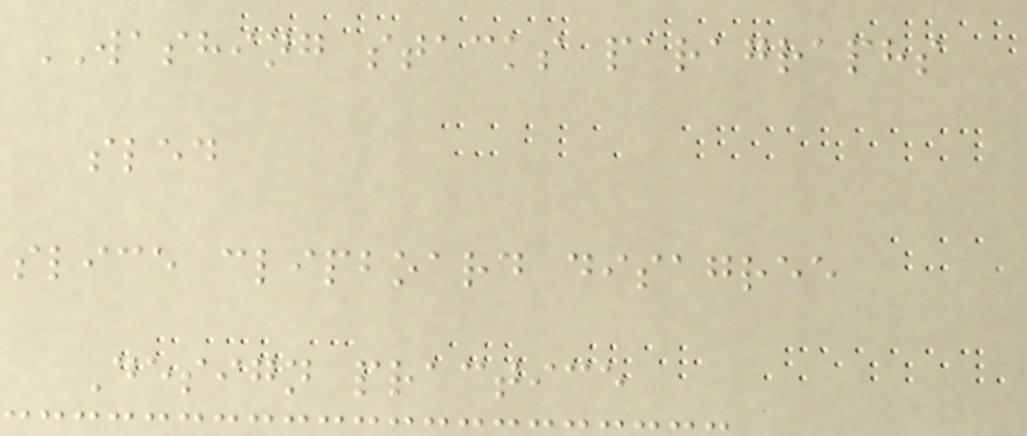WASHING stacks paragraphs
sled
slice clipboard disagree
Design practice
